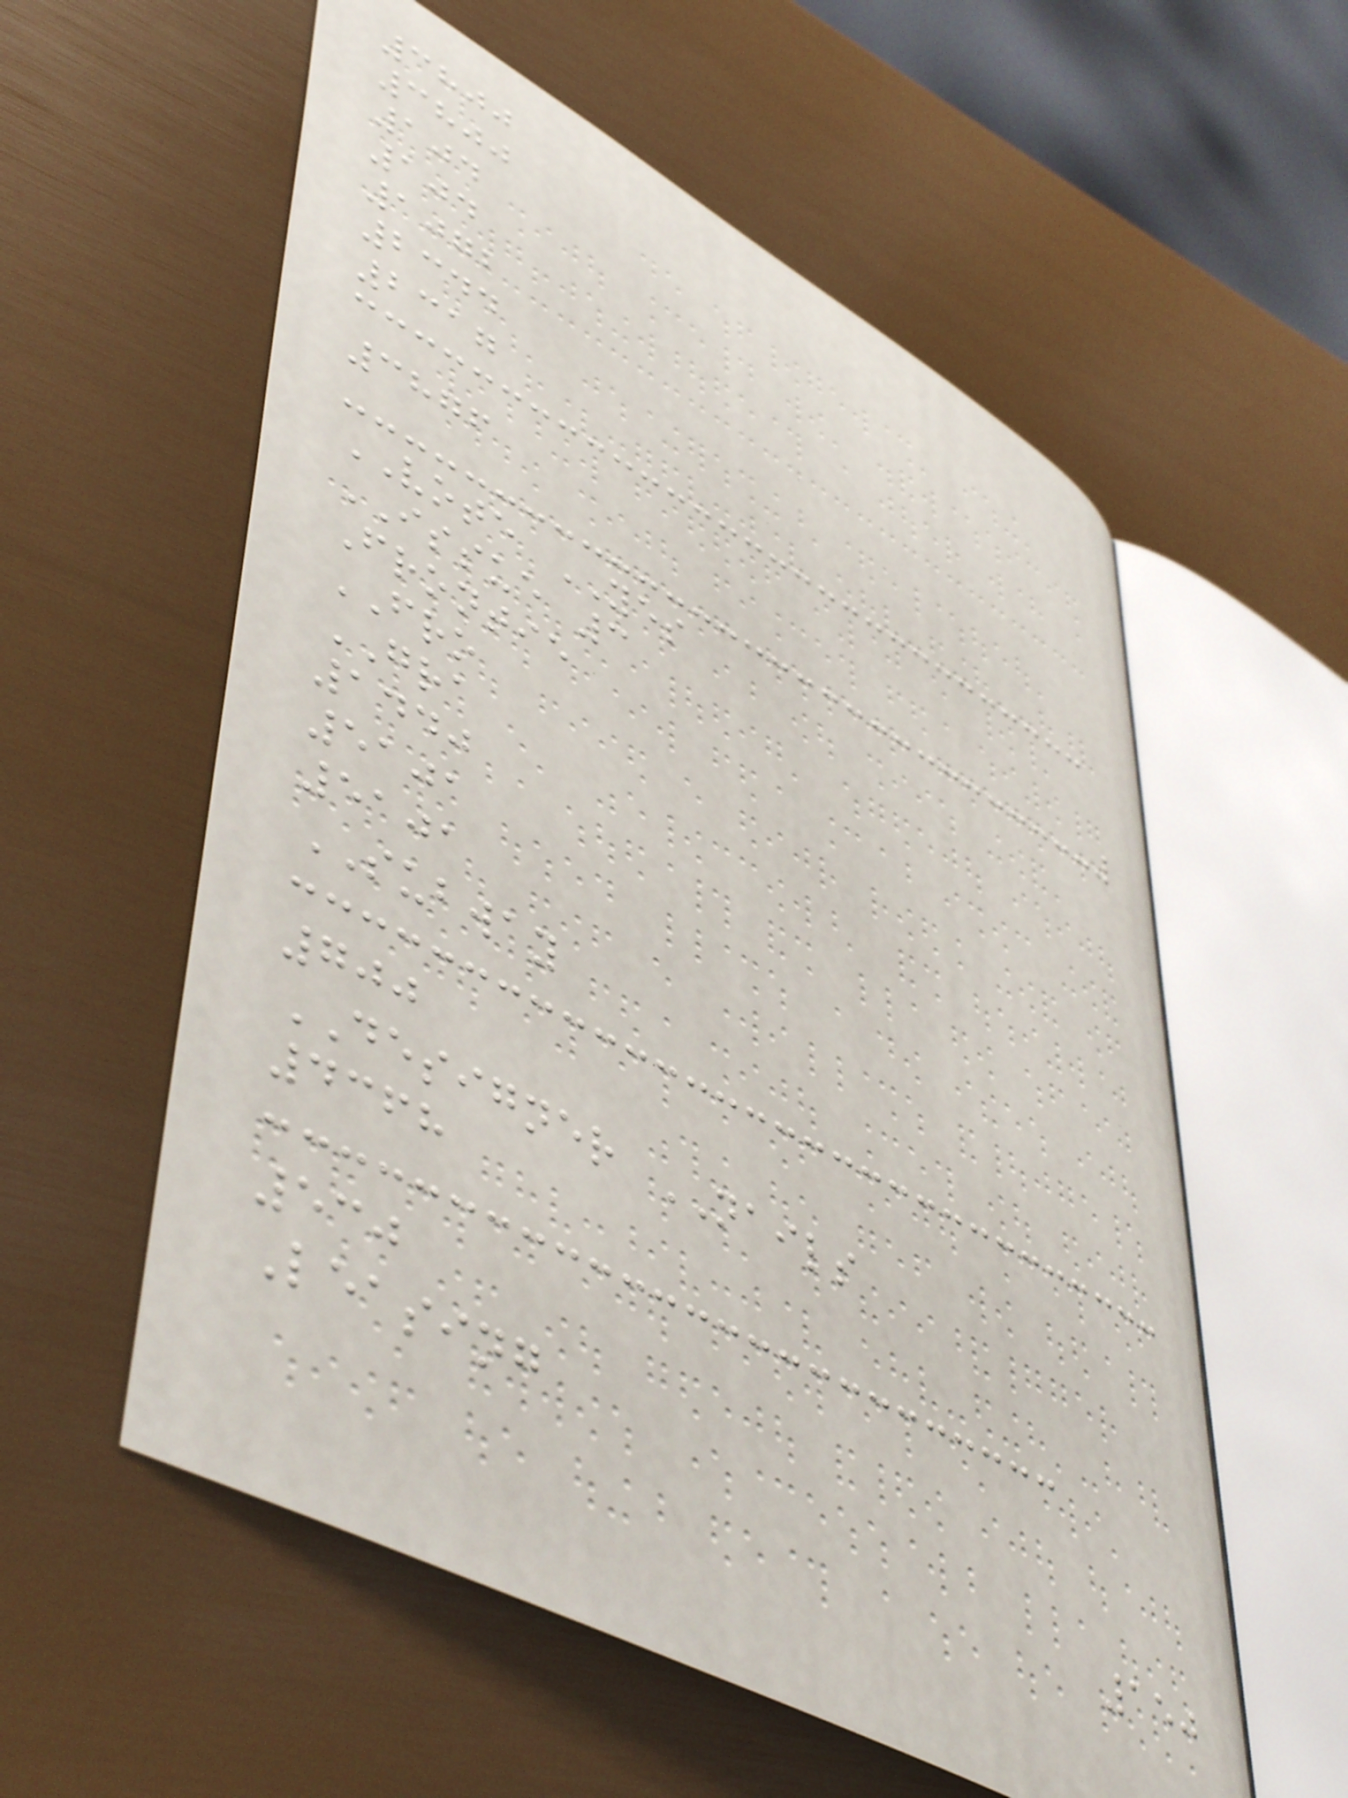3800
3800
104
104
1072
2344
2317
3876
VOTE YES
ISSUE 3
Frontie
FRO
GRA
1440
5101
5101
SUBWAY
700
DESIGNER NAILS
4368
530
Leasing
150
